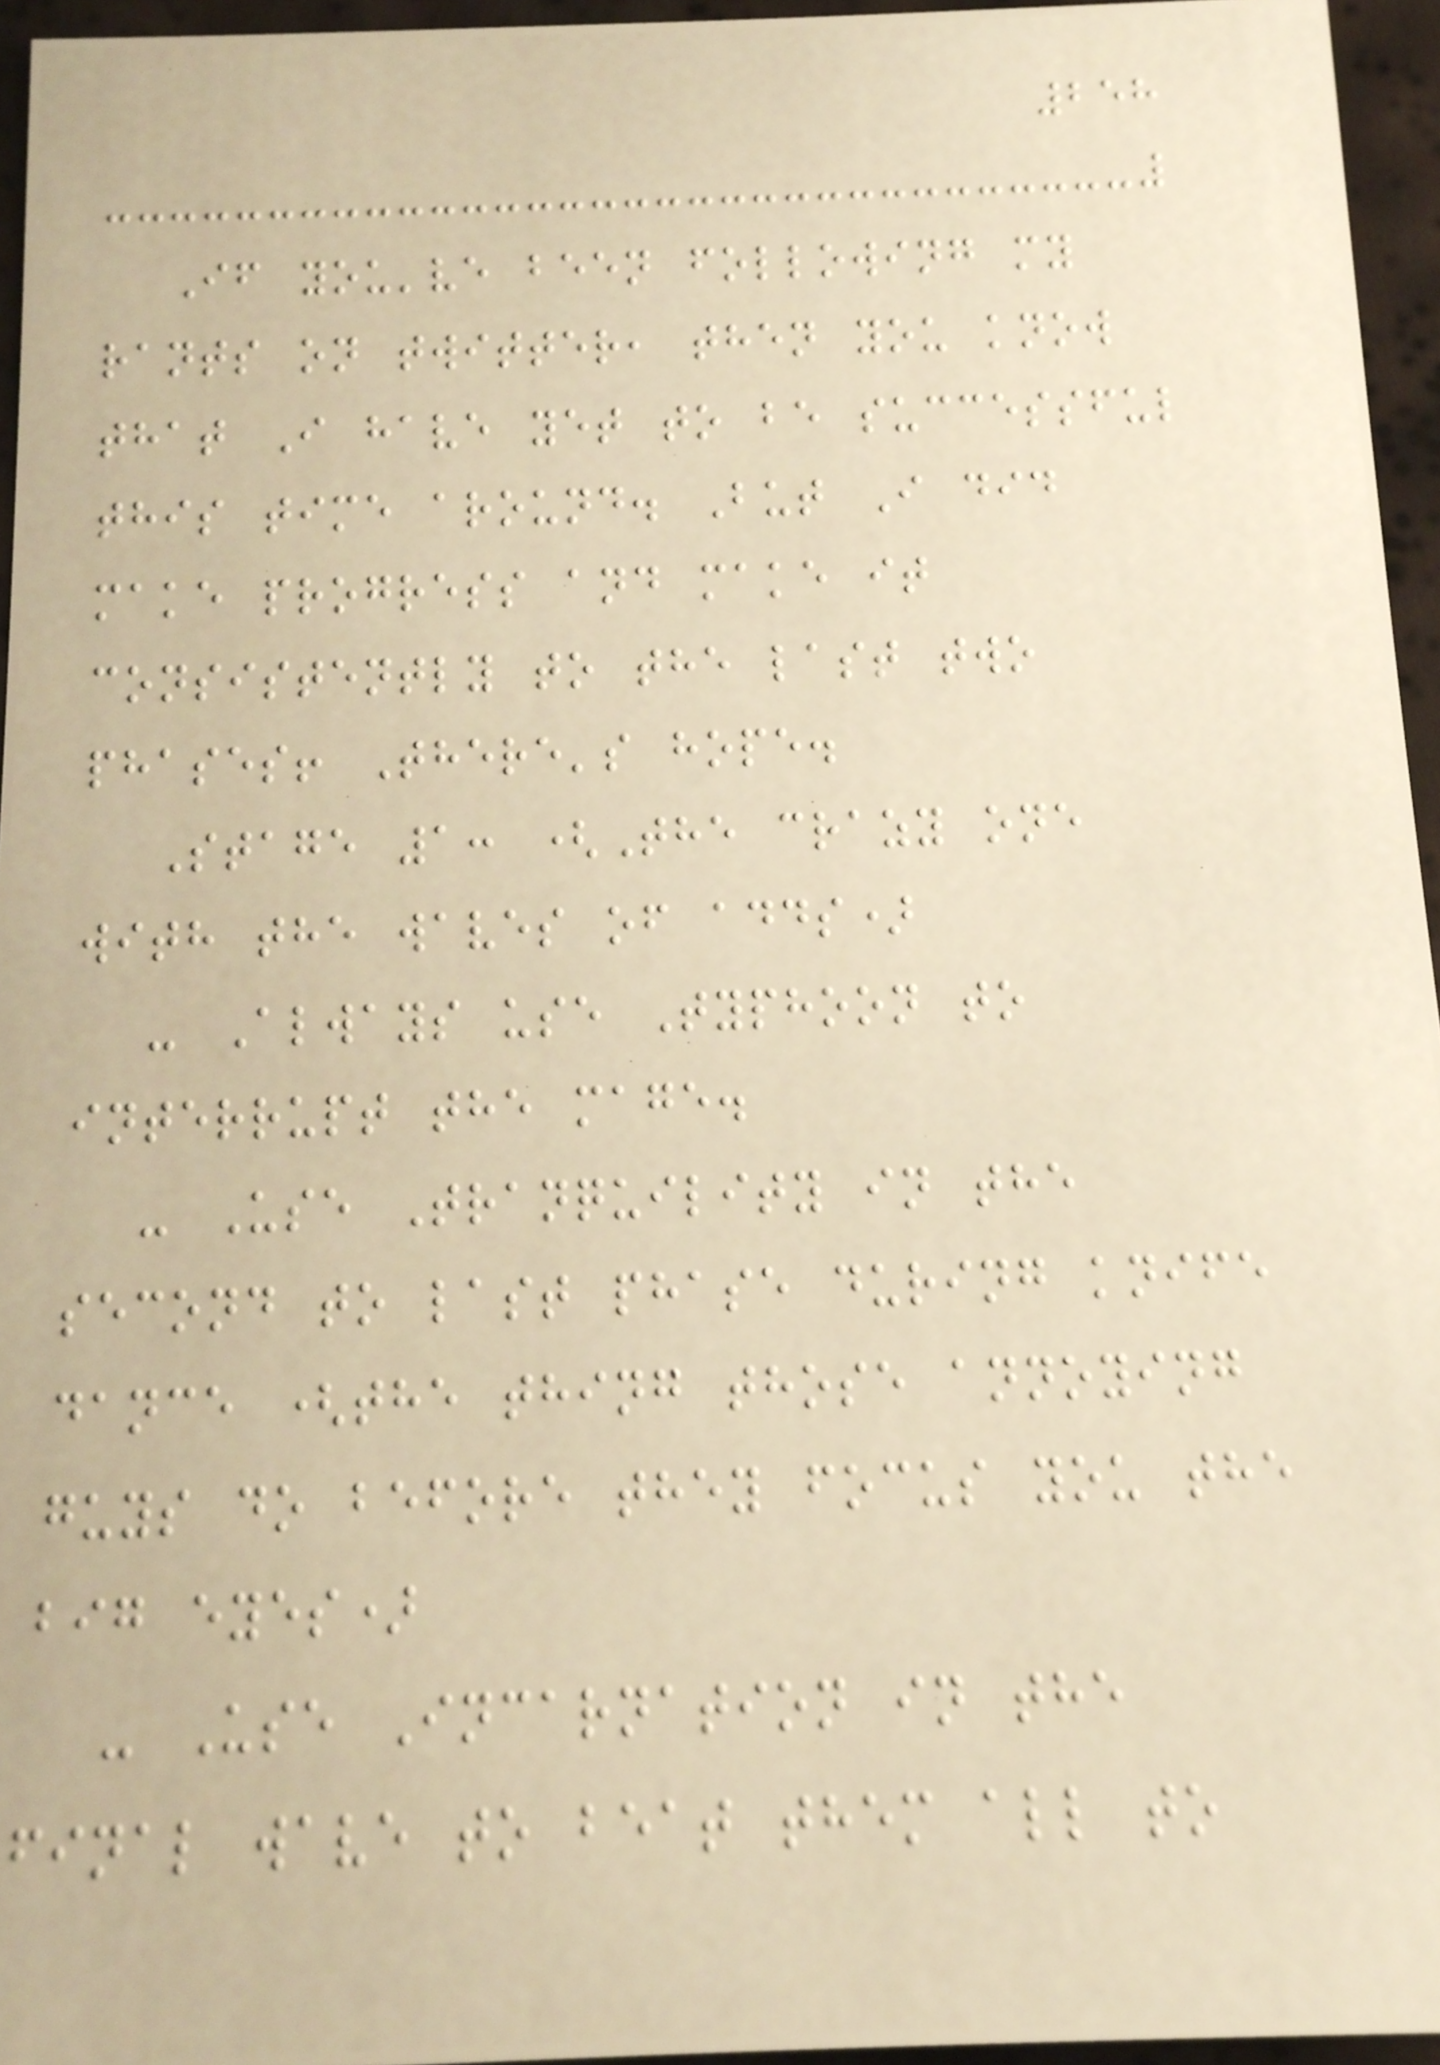258
If you've been following my
rants on twitter, then you know
that I have yet to be successful
this time around. But I did
make progress and make it
consistently to the last two
phases! There's hope.
Stage 1: (The crazy one
with the waves of adds)
- Always use Typhoon to
interrupt the mage.
- Use Tranquility in the
second to last phase during knife
dance (the thing those annoying
guys do before they focus you the
big eyes)
- Use Incarnation in the
final wave to beat them all to
